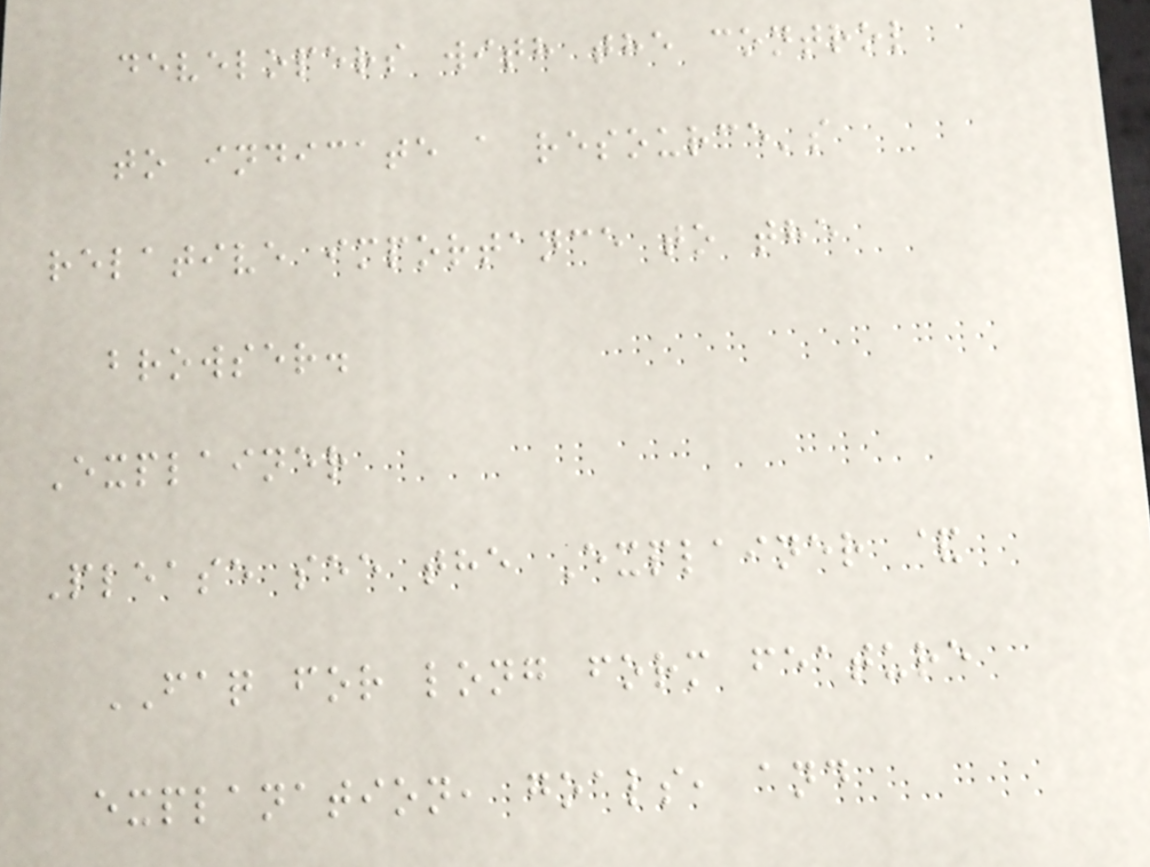developers with the control
to indicate a resource's
relative importance to the
browser.
Explainer
Please see the Explainer &
FAQ for long form feature
explanation, goals, and
